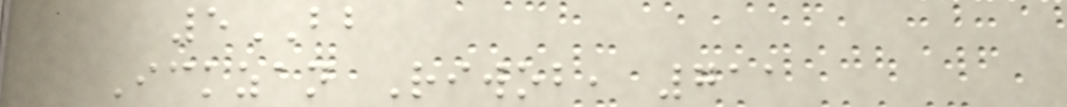5BB
Ickzan Riwob, 711
